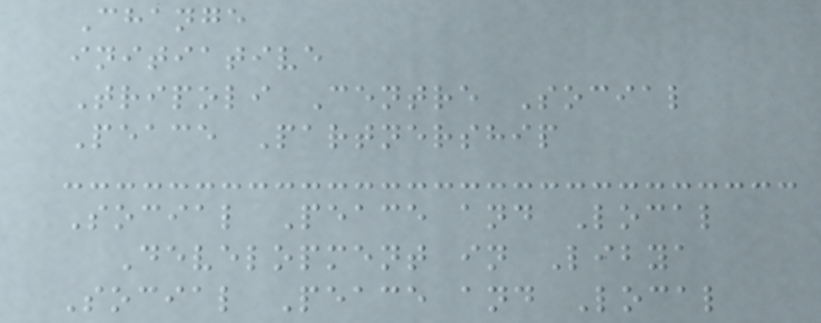Change
initiative
Tripoli Centre Social
Peace Partnership
Social Peace and Local
Development in Libya
Social Peace and Local
